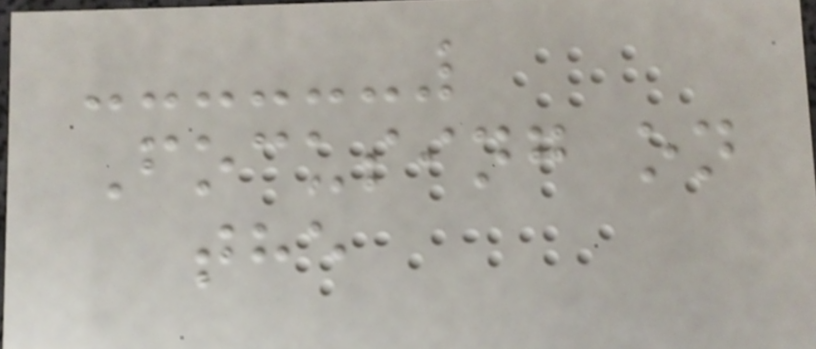Focusing on
the
